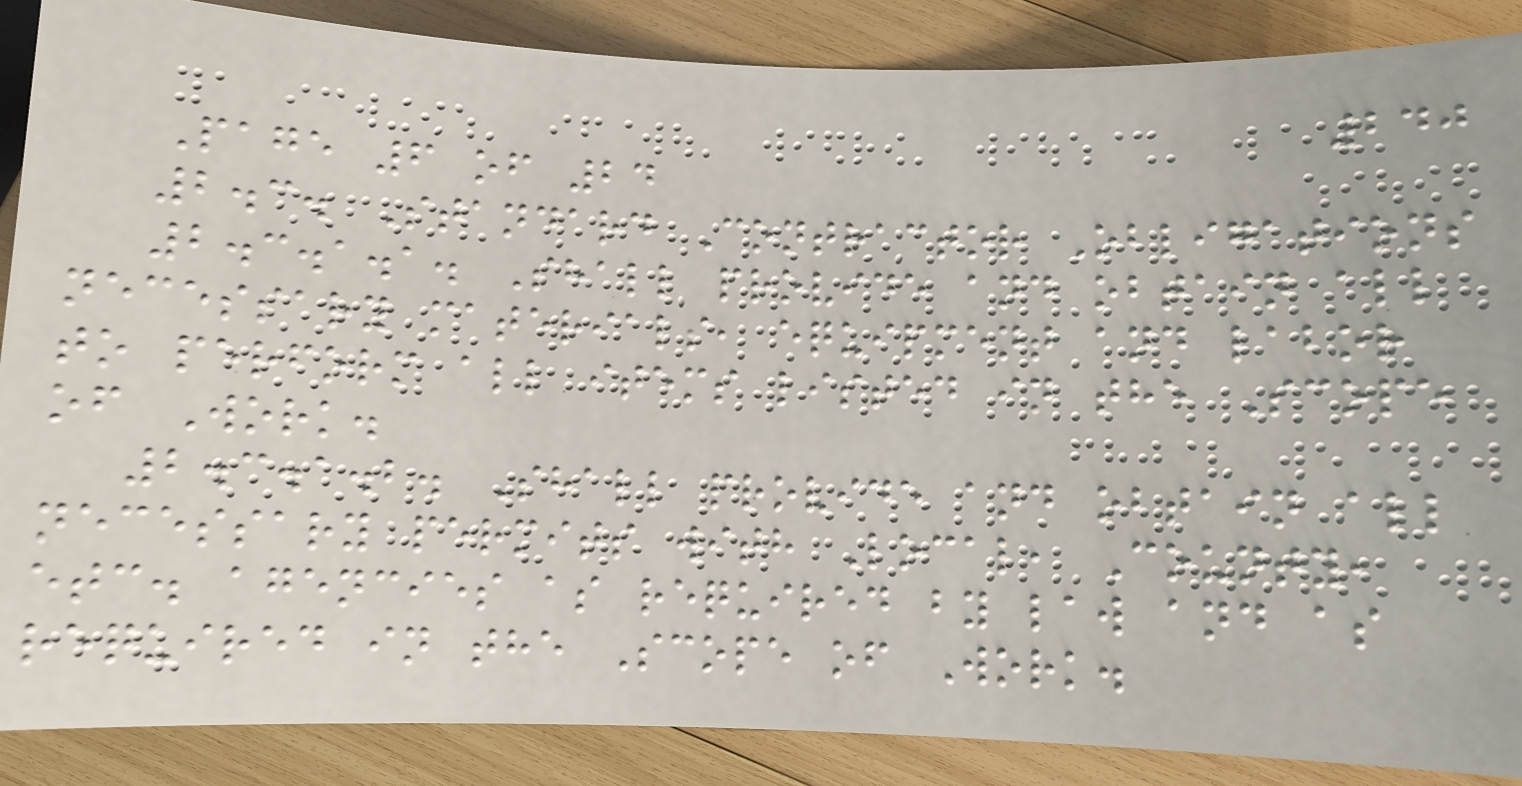240
Page 6 of 24
2.3. Standard Contractor Obligations
2.3.1.1. Shall provide and obtain all
necessary materials, equipment and labor
to perform all items listed in the Scope
of Work.
2.3.1.2. Shall provide and obtain all
necessary permits with Local, County,
etc. agencies as required by law and as
required in the Scope of Work.
